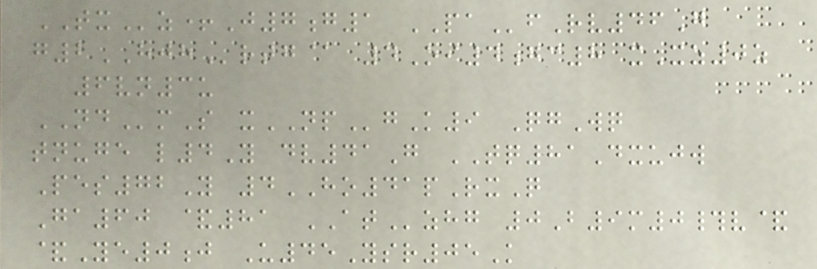TXz+J7g1 PAfRv46G
g2HJHrtg@ 4Oi4gc8 xXz0z
6vn3u
NDmS xNPgK9 QgWq
tnuge l4Y dv41G TQ81Dxujw
Pes72Y 4HO41pRxQ
Ga60 &81 ATzhg 0B9m0#v&
&Ye0j U45Ysr05K
